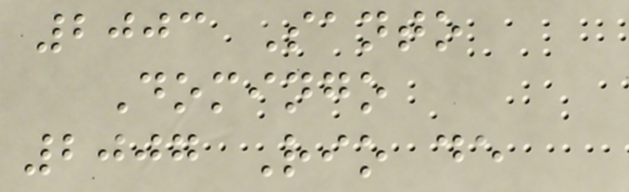2003 Santo
Domingo
2007 Rio de
